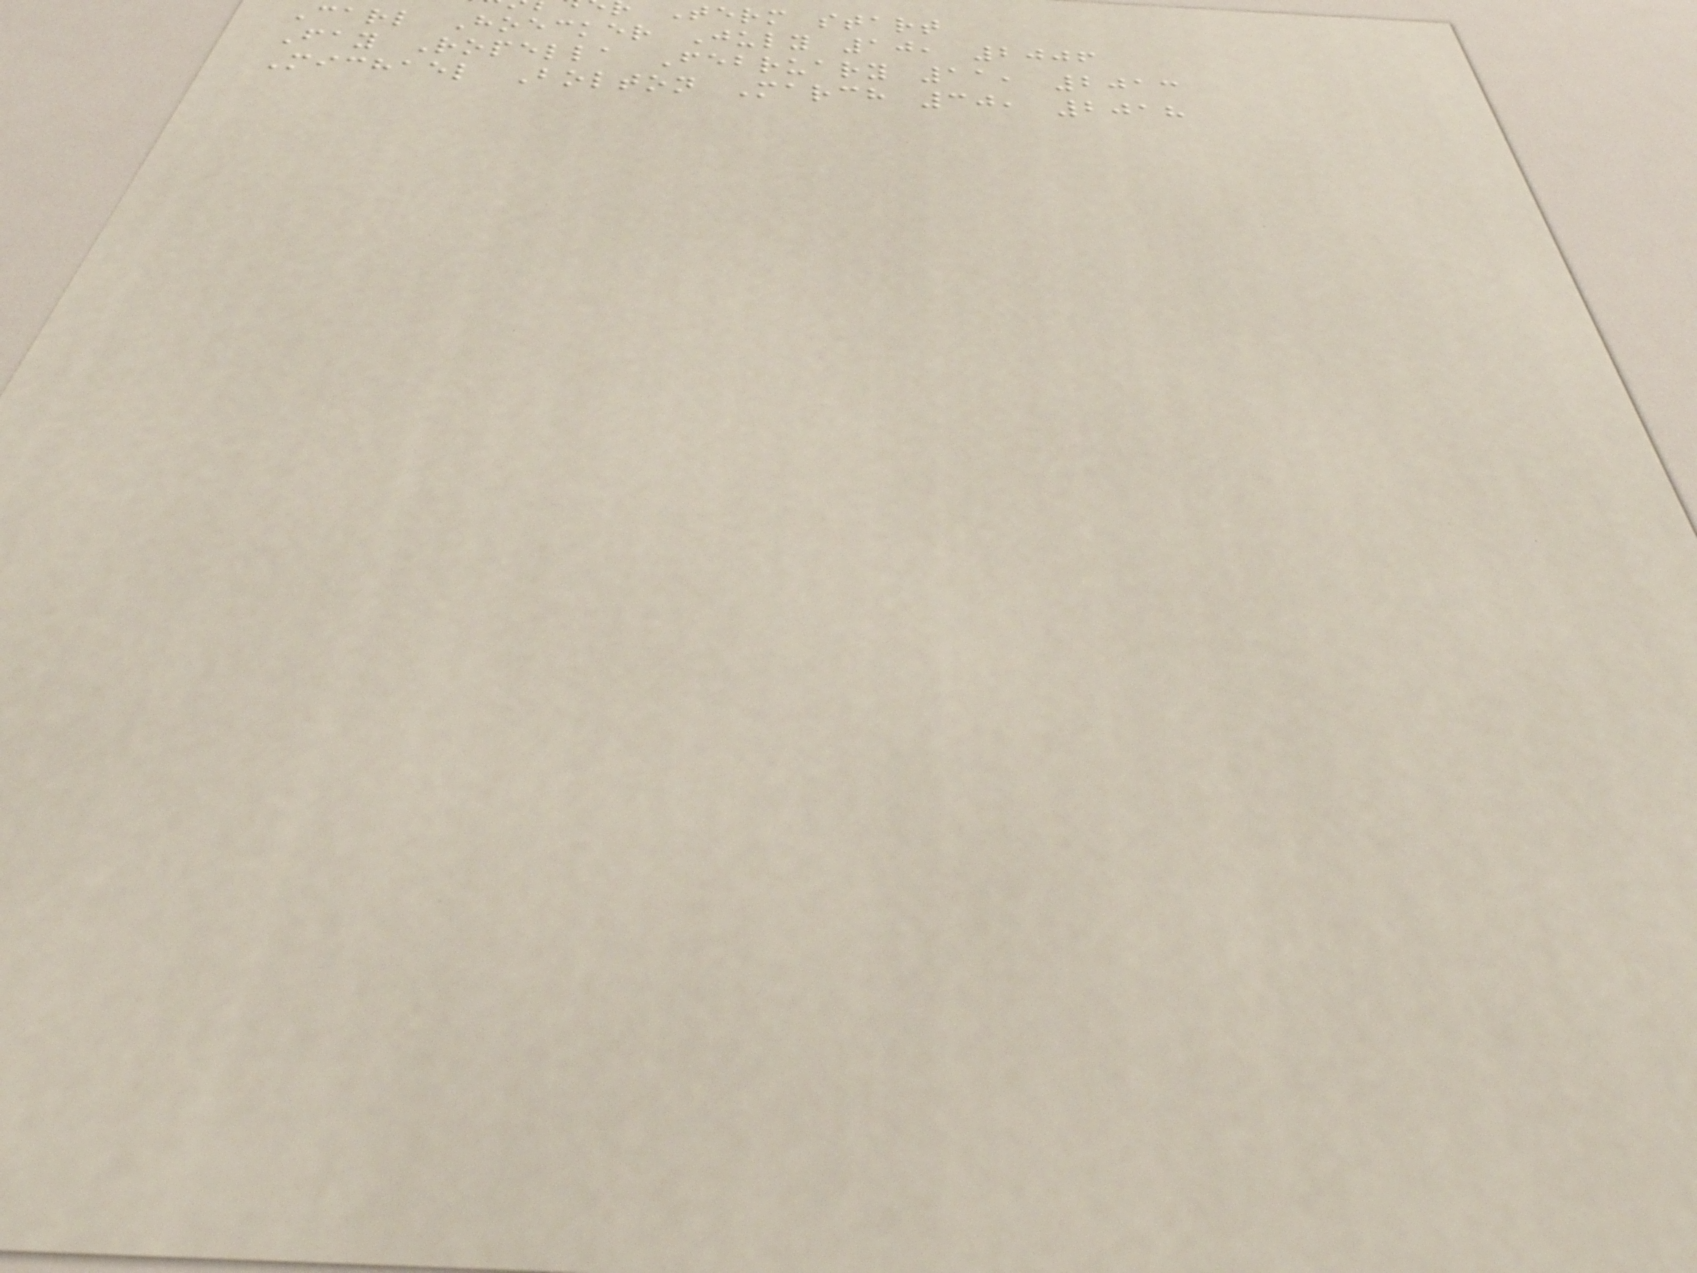Term start
Carl Hoecker July 10, 2006
Fay Ropella February 11, 2013
Michael Bolton March 30, 2018
